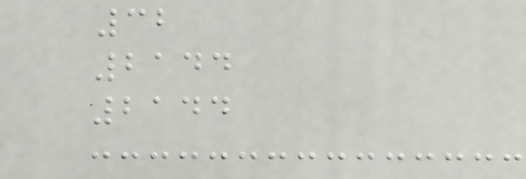32
2144
2144
